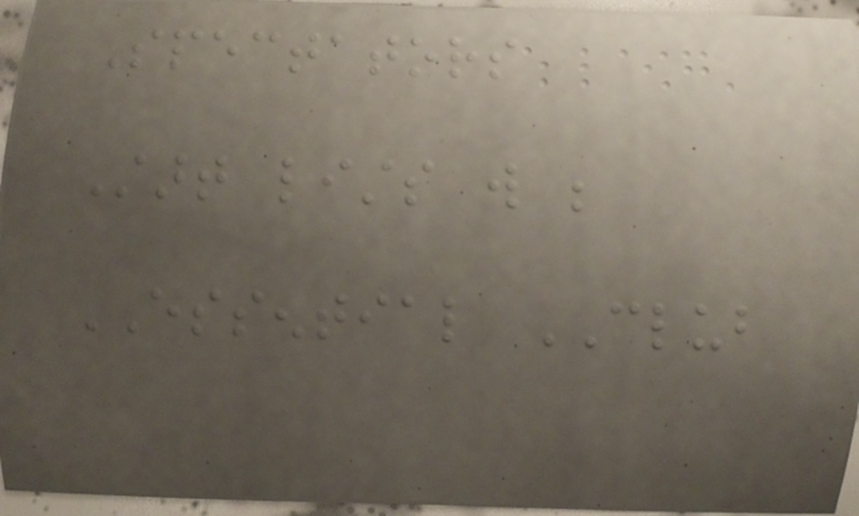Spectators
Start lists will be
ESSENTIAL CLUB
